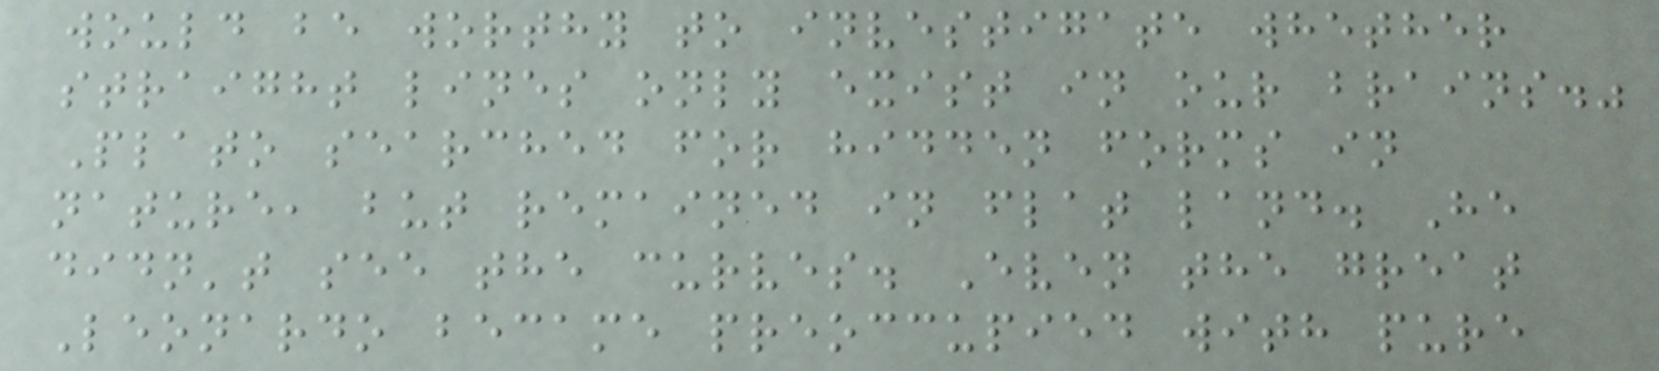would be worthy to investigate whether
straight lines only exist in our brains."
Plato searched for hidden forms in
nature, but remained in flat land. He
didn't see the curves. Even the great
Leonardo became preoccupied with pure
